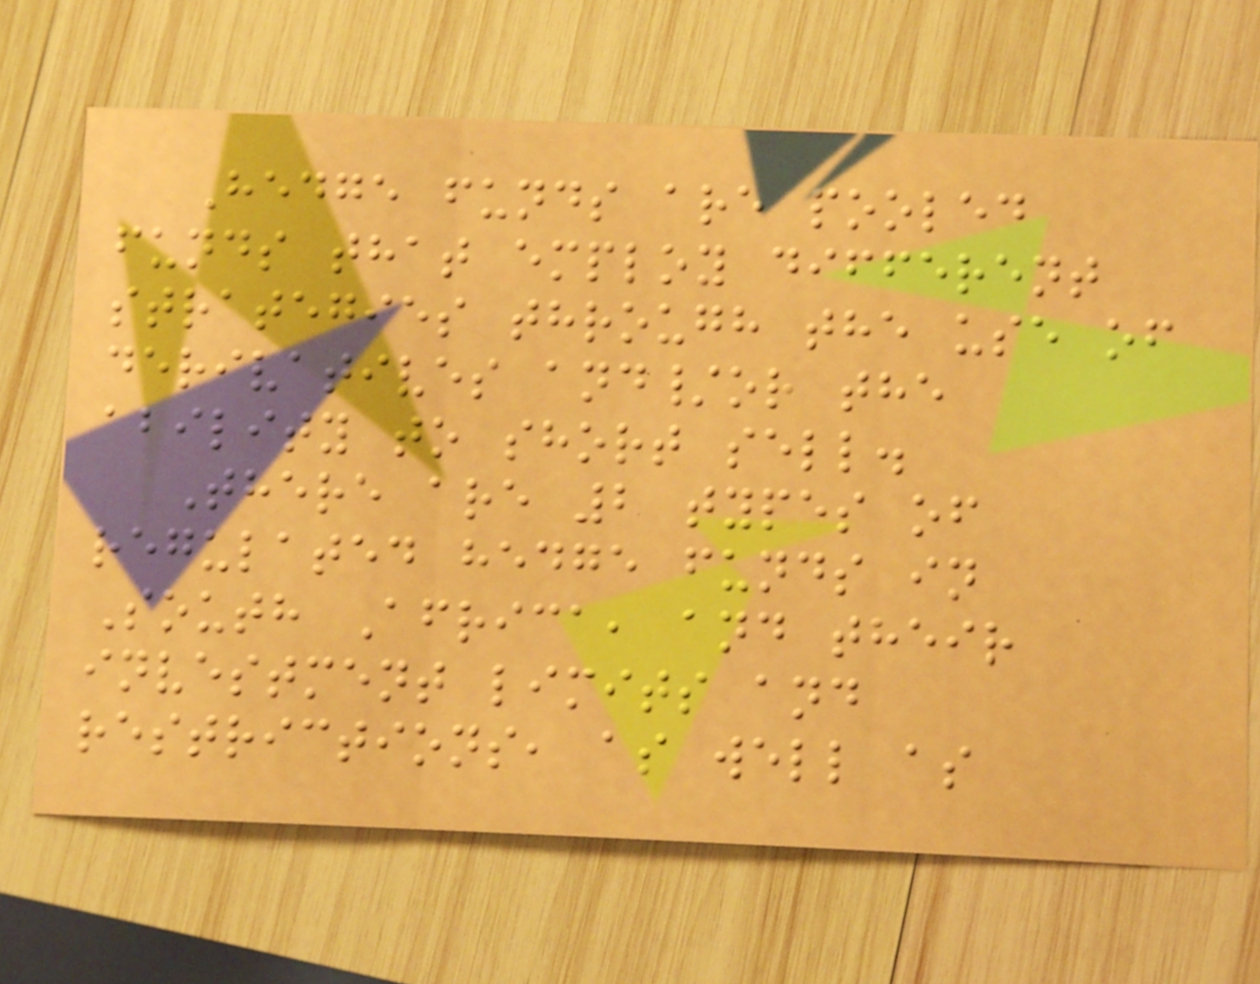Hedge funds are pooled
funds that employ different
strategies through the use of
derivatives and/or the
ability to short sell.
There are 2 types of
regulated hedge funds in
South Africa, and their
investment limits and
restrictions, as well as
